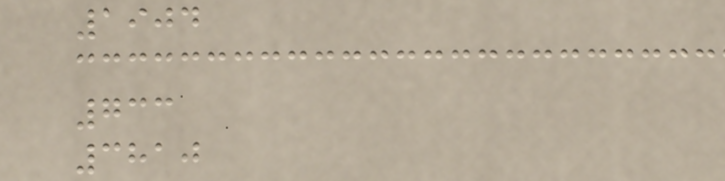1904
733
3810
